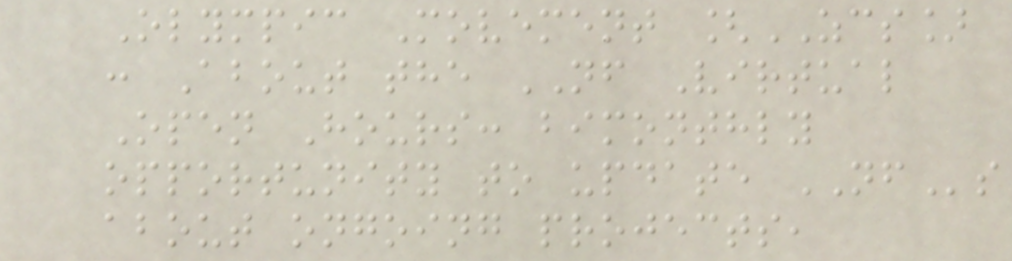Olympic Movement [ZCS]
: About the NF Virtual
Open Hours: bimonthly
opportunity to update NFs
about ongoing projects,
